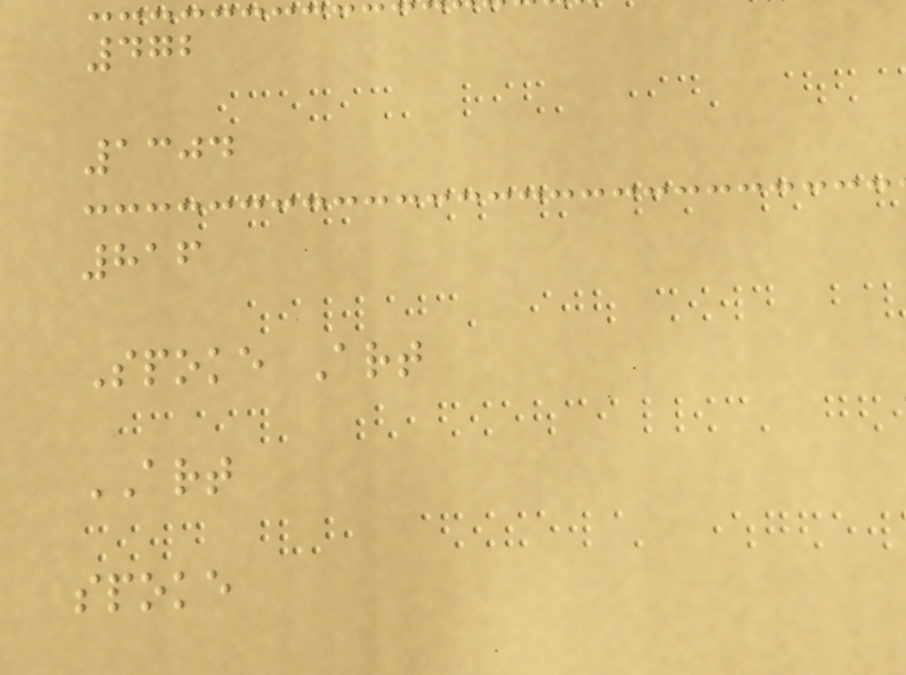472
1304
816
Spoke Art
ART
spoke
